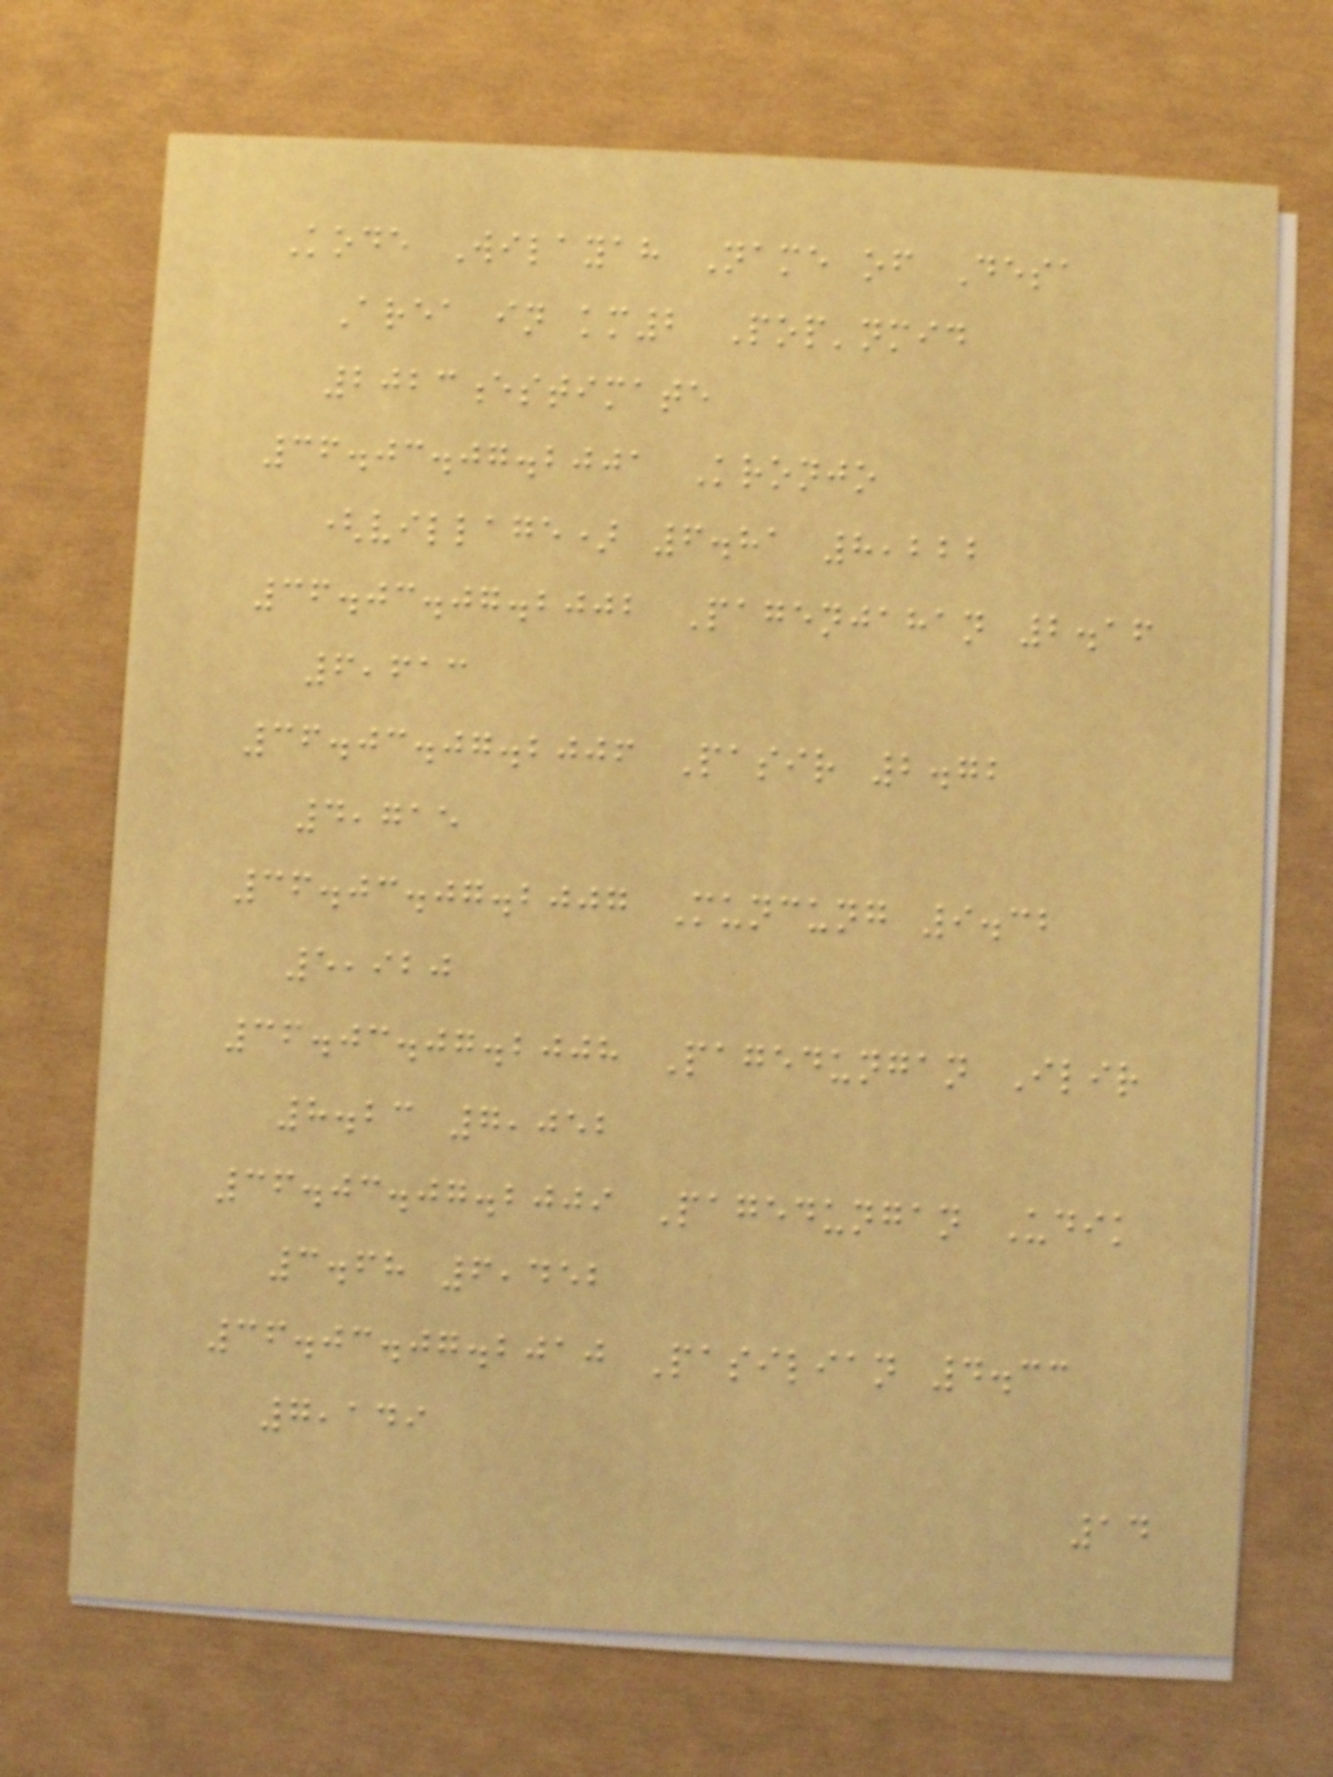Kode Wilayah Name of Desa
Area in km2 Pop'nmid
2023estimate
36.03.07.2001 Kronjo
(village) 6.81 8,222
36.03.07.2002 Pagenjahan 2.16
6,613
36.03.07.2006 Pasir 2.72
4,715
36.03.07.2007 Muncung 9.32
5,920
36.03.07.2008 Pagedungan Ilir
8.23 7,052
36.03.07.2009 Pagedungan Udik
3.68 6,452
36.03.07.2010 Pasilian 4.33
7,149
14
